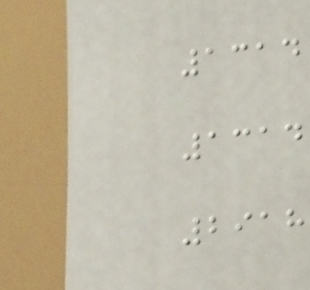1314
1314
2918
